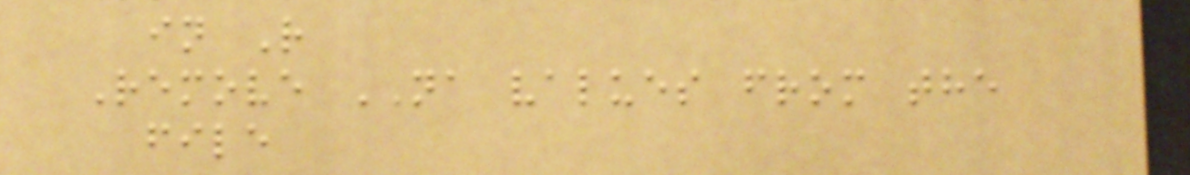in R
Remove NA values from the
file
